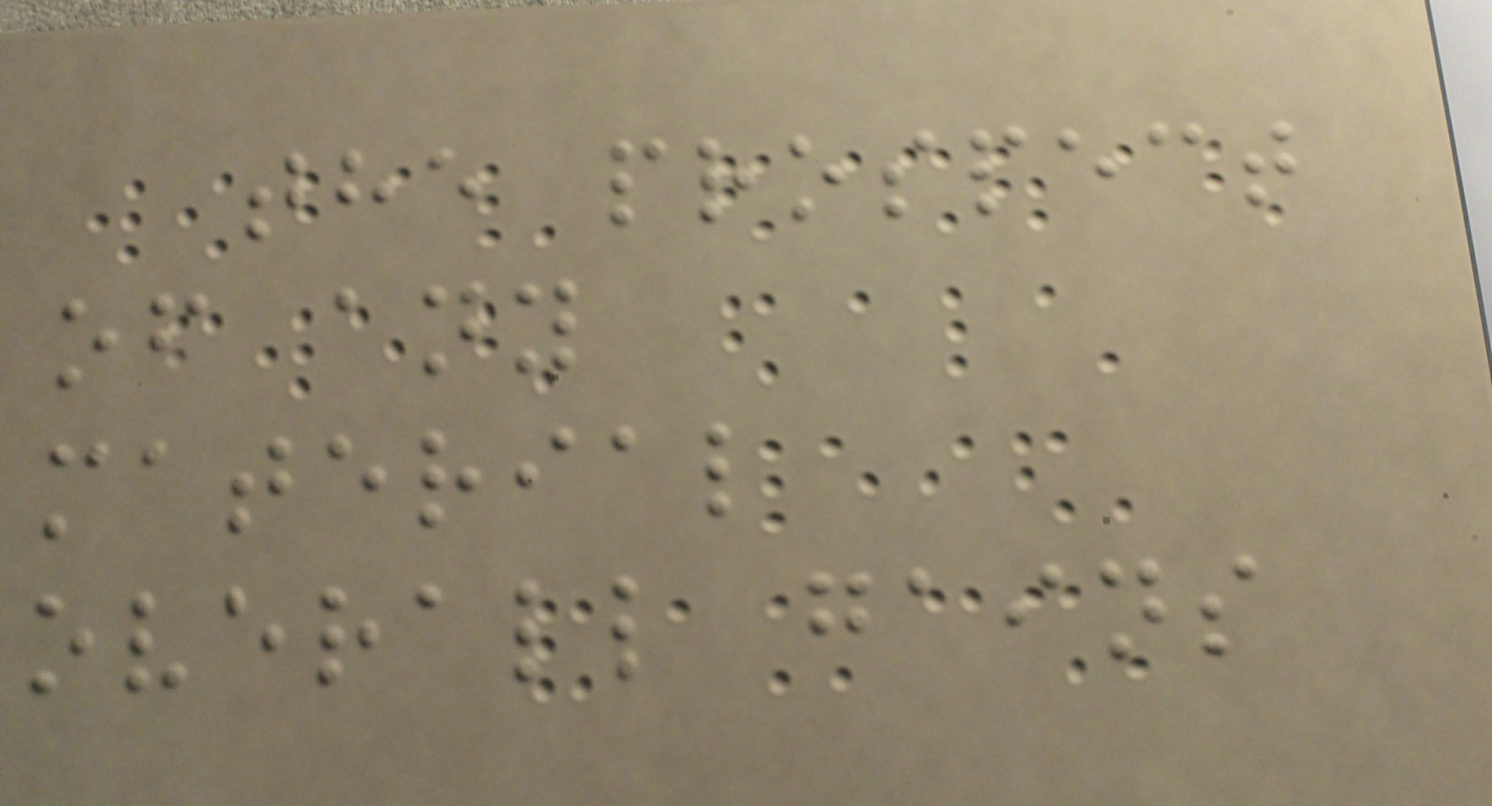the prospect
of any
material
overall gains
